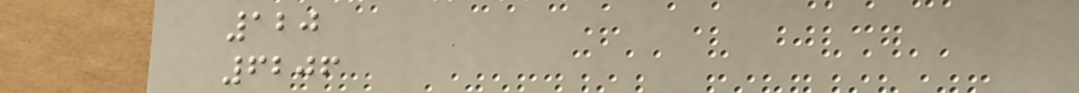120
6206
